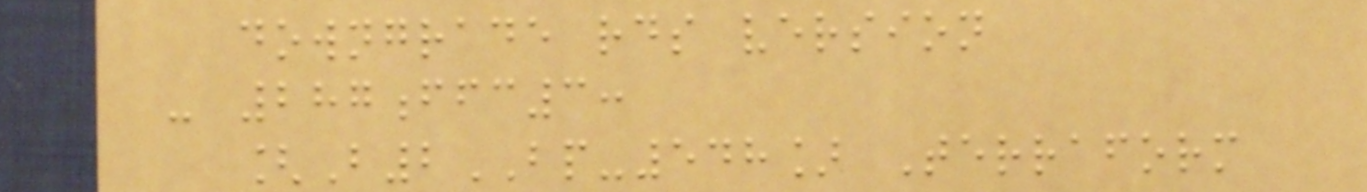downgrade rds version
- 287ffc3:
[B2BP-548] Terraform
